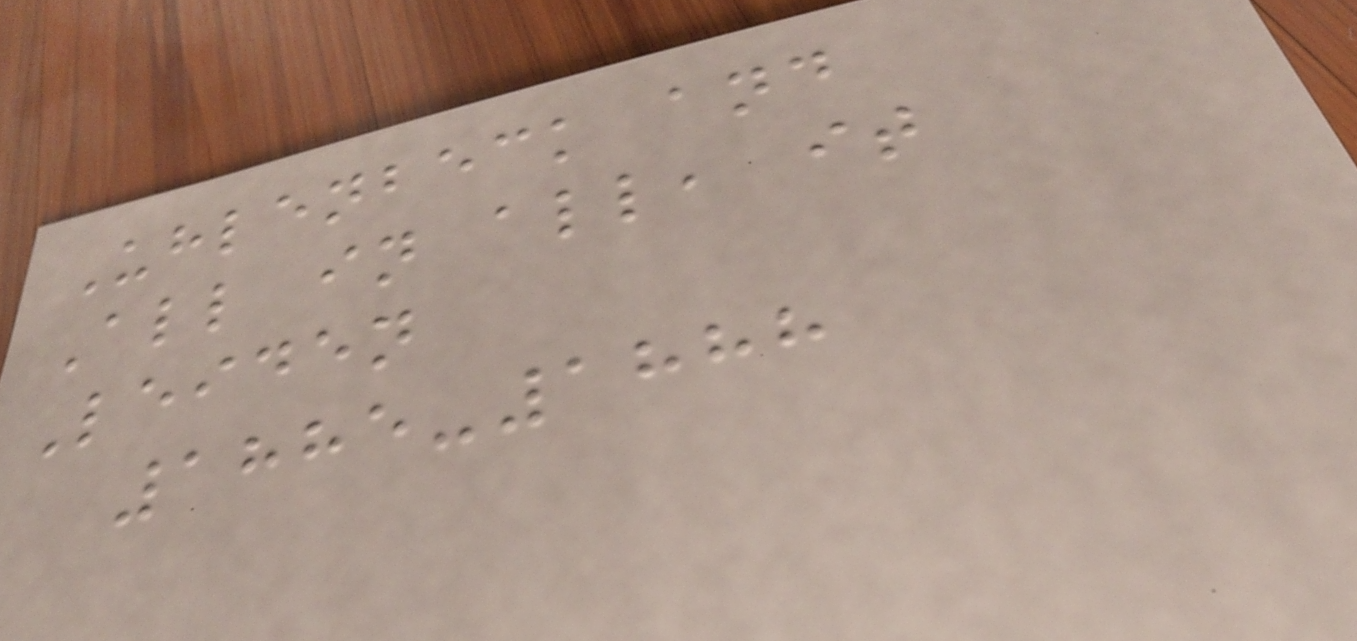Uhlenbeck and
All in all, it
Leiden
1885-1888
